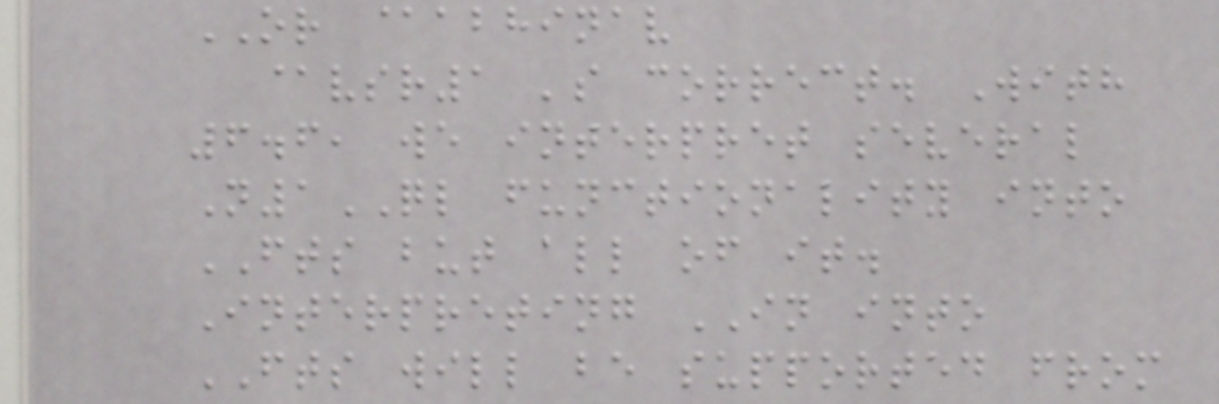OR @abhinav
@vsr1 's correct. With
6.6, we interpret several
N1QL functionality into
FTS but all of it.
Interpreting IN into
FTS will be supported from
